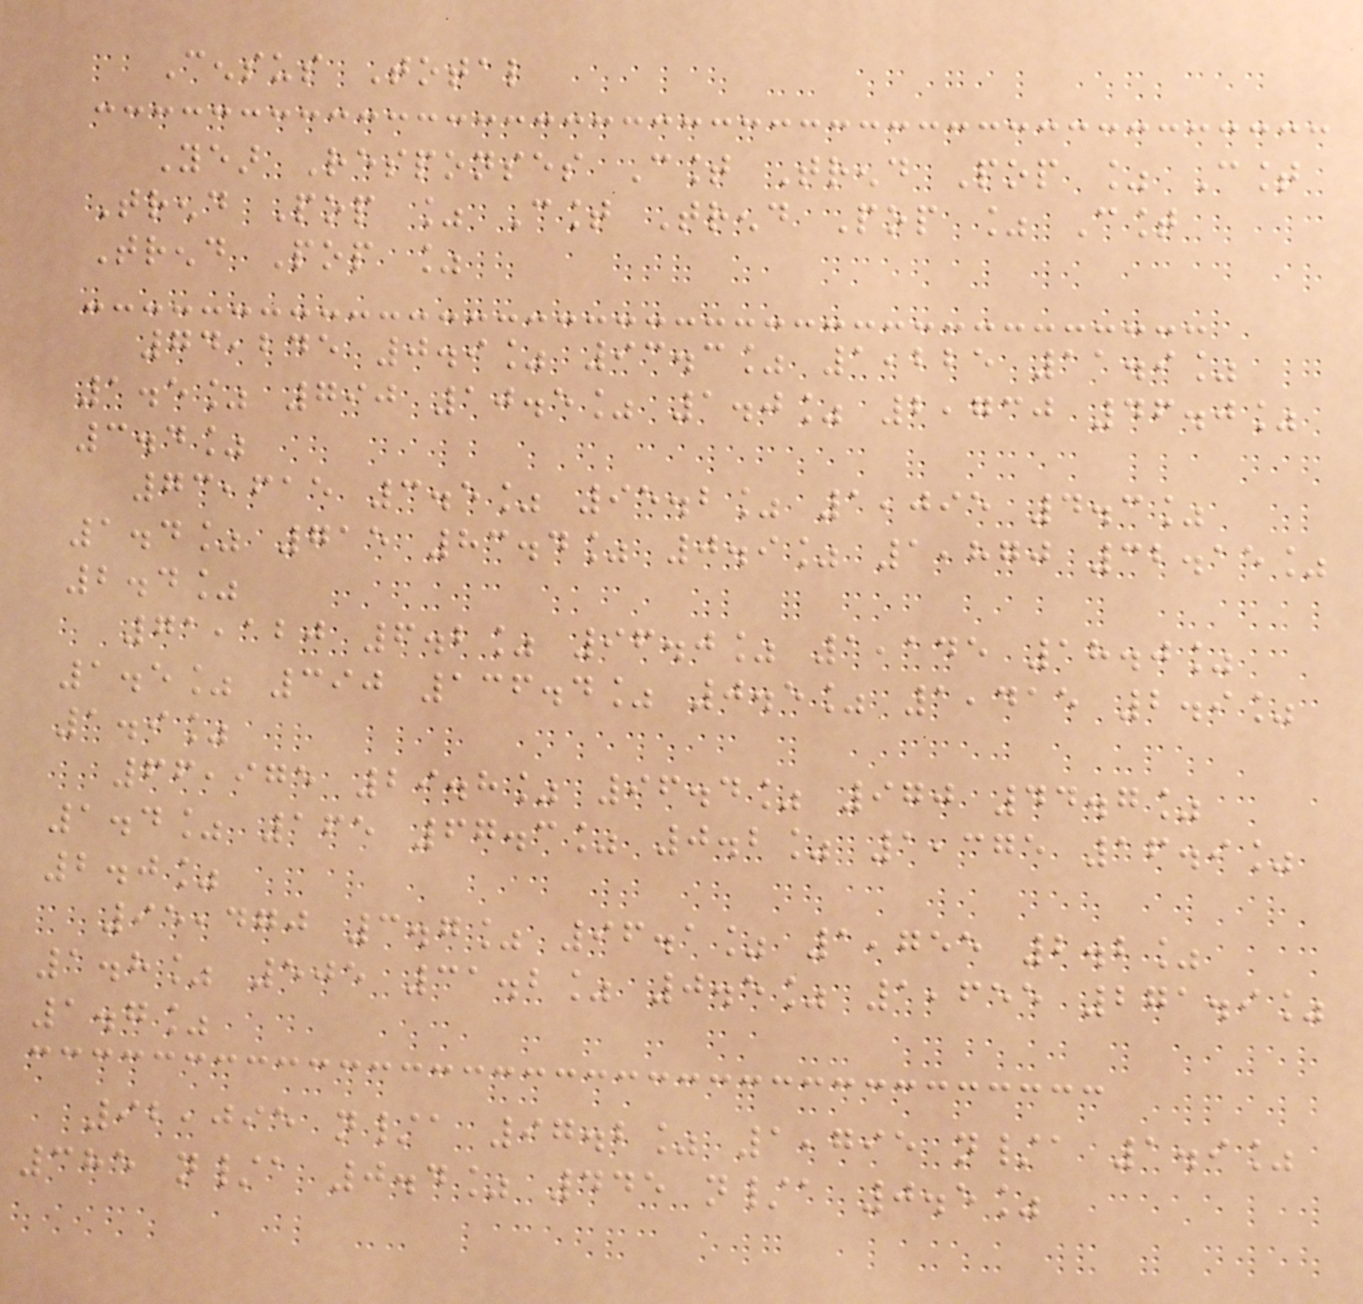Census Total
Year Responses Count Trend Pop % Count
Trend Pop % Count Trend Pop % Count
Trend Pop %
74,245 0.9% 93.3% 1,225 11.9%
1.5% 790 10.5% 1.0% 2,730 46.0%
3.4%
73,615 3.5% 95.2% 1,095 4.3%
1.4% 715 83.4% 0.9% 1,870 32.15%
2.4%
71,120 6.2% 96.0% 1,145 18.0%
1.5% 390 136.4% 0.5% 1,415 2.9%
1.9%
66,975 29.8% 96.4% 970 44.7%
1.4% 165 67.3% 0.2% 1,375 16.9%
2.0%
95,470 3.7% 96.1% 1,755 2.2%
1.8% 505 31.2% 0.5% 1,655 271.9%
1.7%
92,095 n/a 97.2% 1,795 n/a 1.9%
385 n/a 0.4% 445 n/a 0.5%
